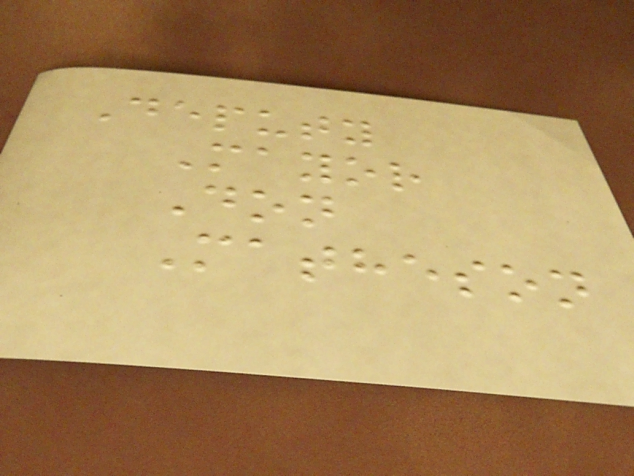Deputy
Mayor
Don
Matheson
